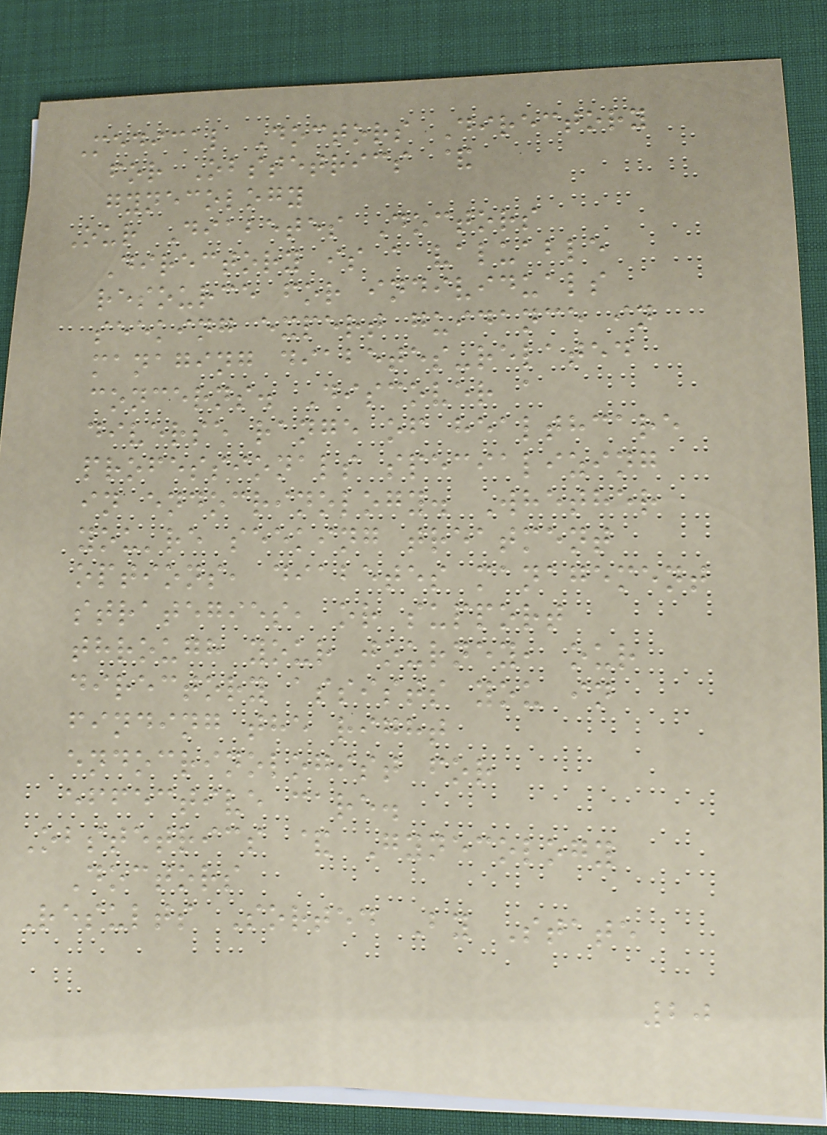Medical Doctors Directory
for Obstetrics &
gynecology
Our Diabetes Doctors
Directory is a valuable
resource for individuals
seeking expert guidance in
managing diabetes-related
concerns. Discover a
diverse range of healthcare
professionals specializing
in endocrinology. Whether
you're seeking treatment
options, diabetes management
strategies, or support
through your journey, our
directory assists you in
finding the right
endocrinologist for
effective care.
Obstetrics & Gynecology
Doctors
Results Sorted By State
20
